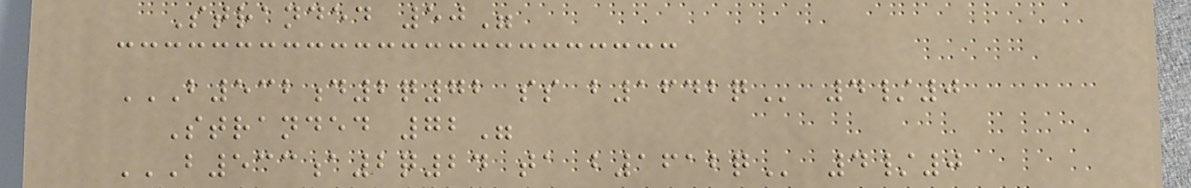Stranded 50"
B532D2Q72 SS B1642Q 4/0
Stranded 72"
B533A2Q24 TA B1612Q 4/0
